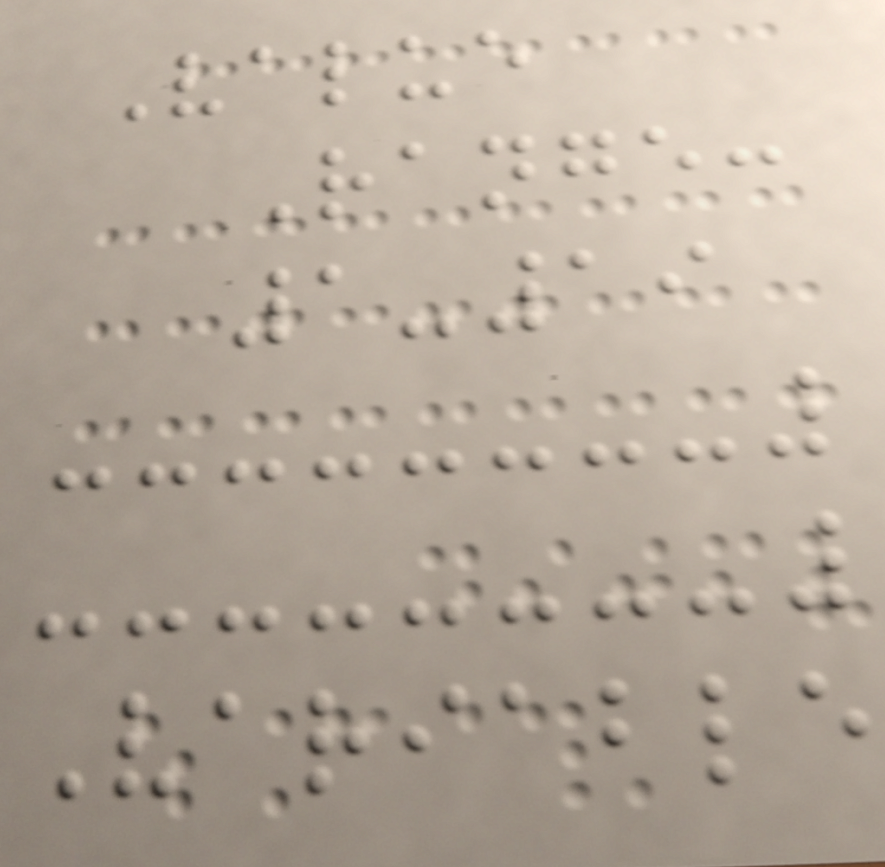Value
Range:
1-19
Variable
